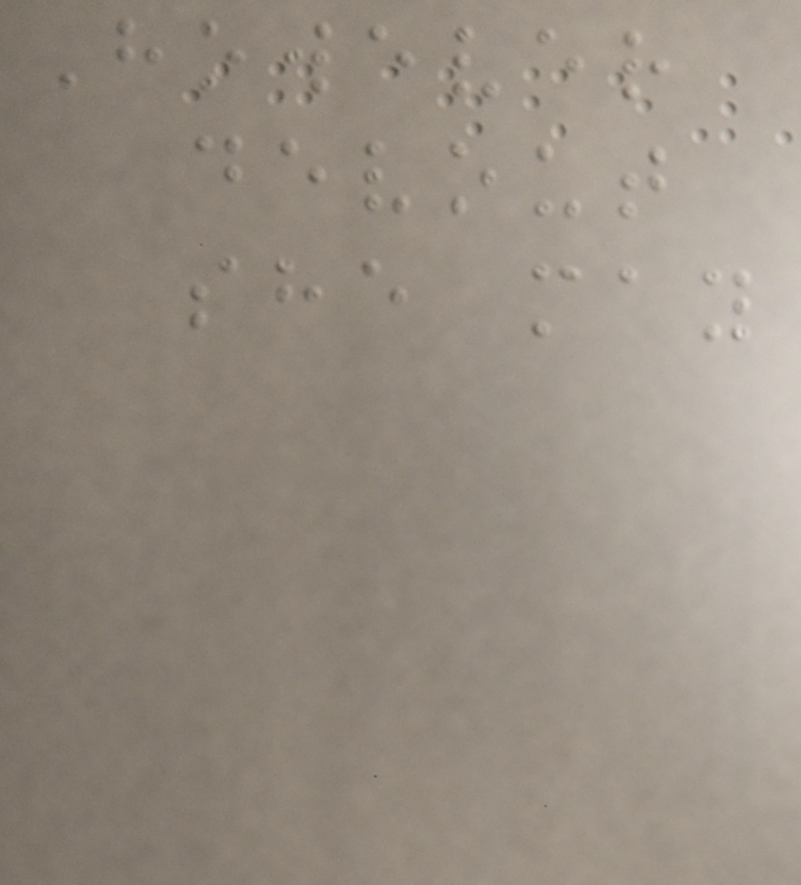However
devout
she may
